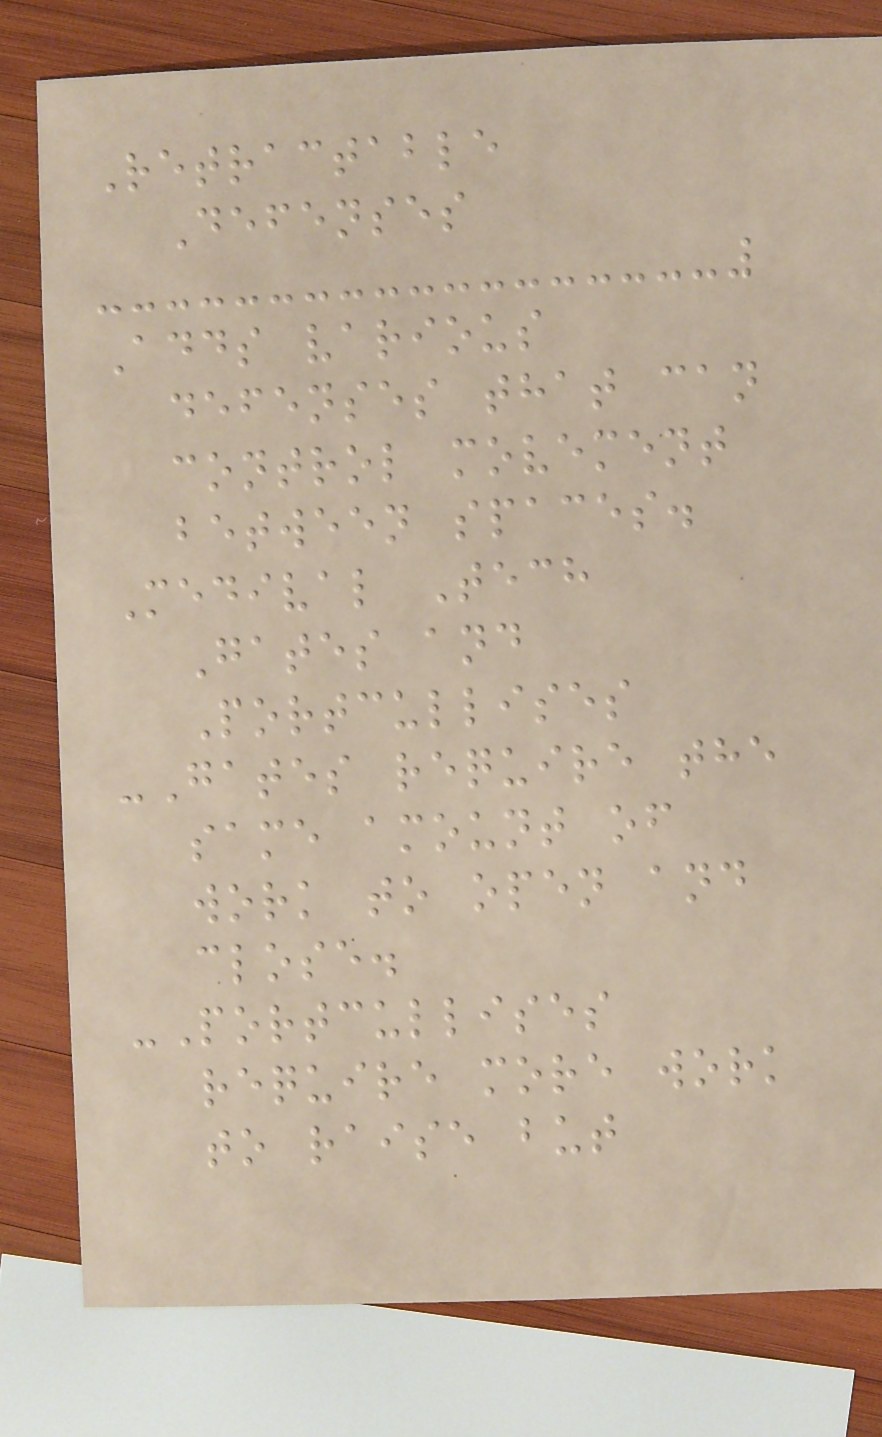Retractable
Defenses
Adds various
defenses that can
control movement
between spaces.
Medival Tech
Gates and
Portcullises
-Gates require the
same amount of
work to open and
close.
-Portcullises
require more work
to raise but
